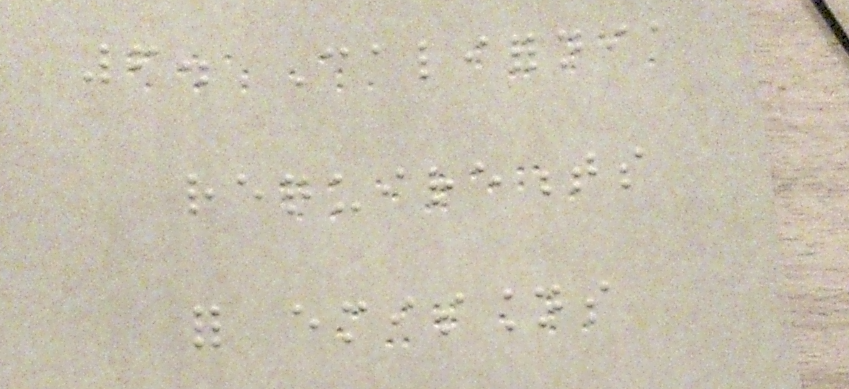6. California
requirements
for emissions
